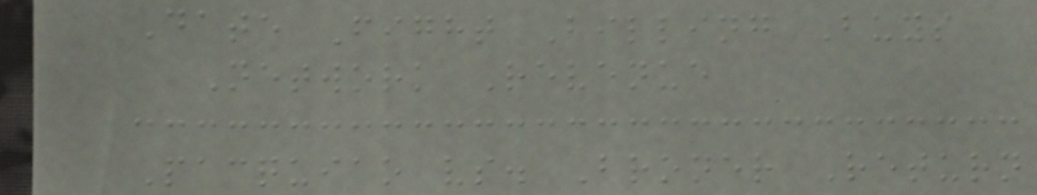Date Fight Billing Buys
Network Revenue
Pacquiao vs. Broner Return
